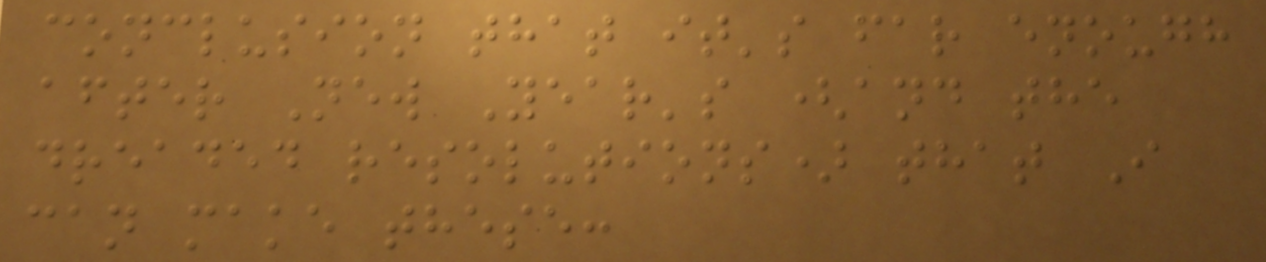conclusion that it's far enough
after New Year's (and the
dreaded resolutions) that I
can make these:
